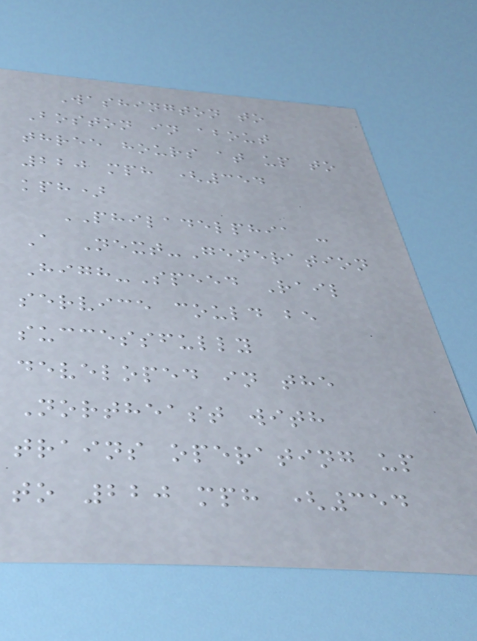Washington to
Boston in about
three hours at up to
220 mph (354
kph)
PHILADELPHIA -
A Next-Generation
High-Speed Rail
service could be
successfully
developed in the
Northeast with
trains operating up
to 220 mph (354
